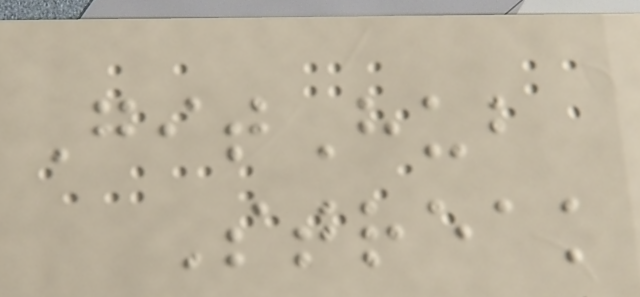GitHub
Streak
